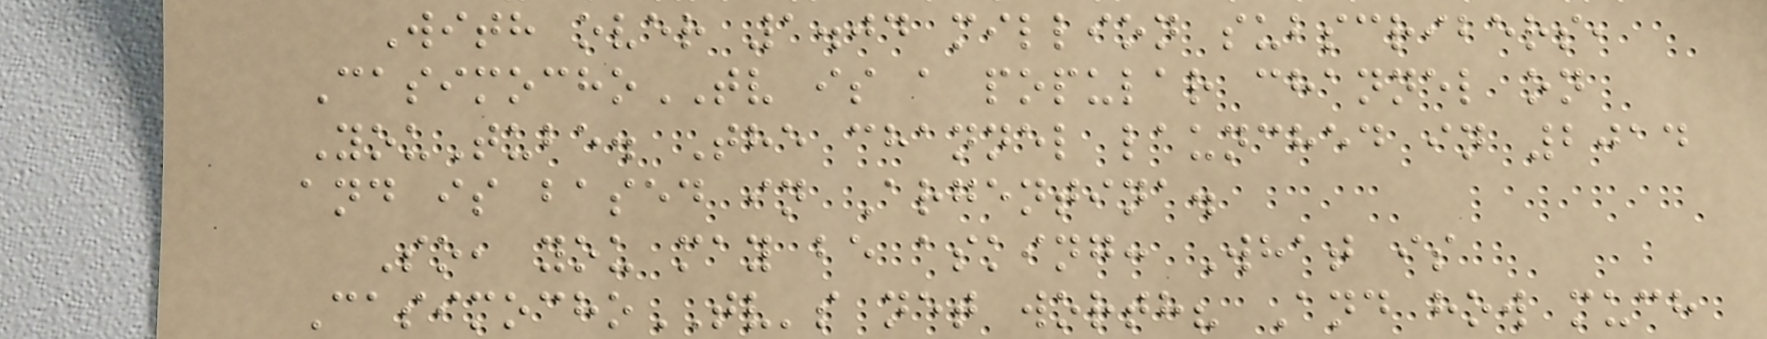With over 1.04 million subscribers,
CasimochoTV is a popular channel on
YouTube. The channel launched in 2014
and is based in Argentina.
So, you may be asking: What is
CasimochoTV's net worth? And how much
